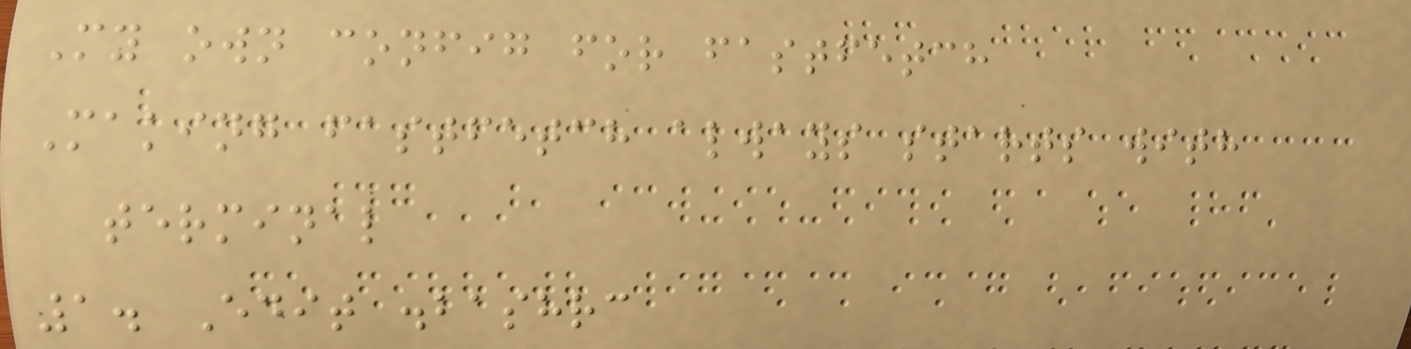My own config for fastfetch
Making fastfetch always starts with
terminal
1. Edit .bashrc
